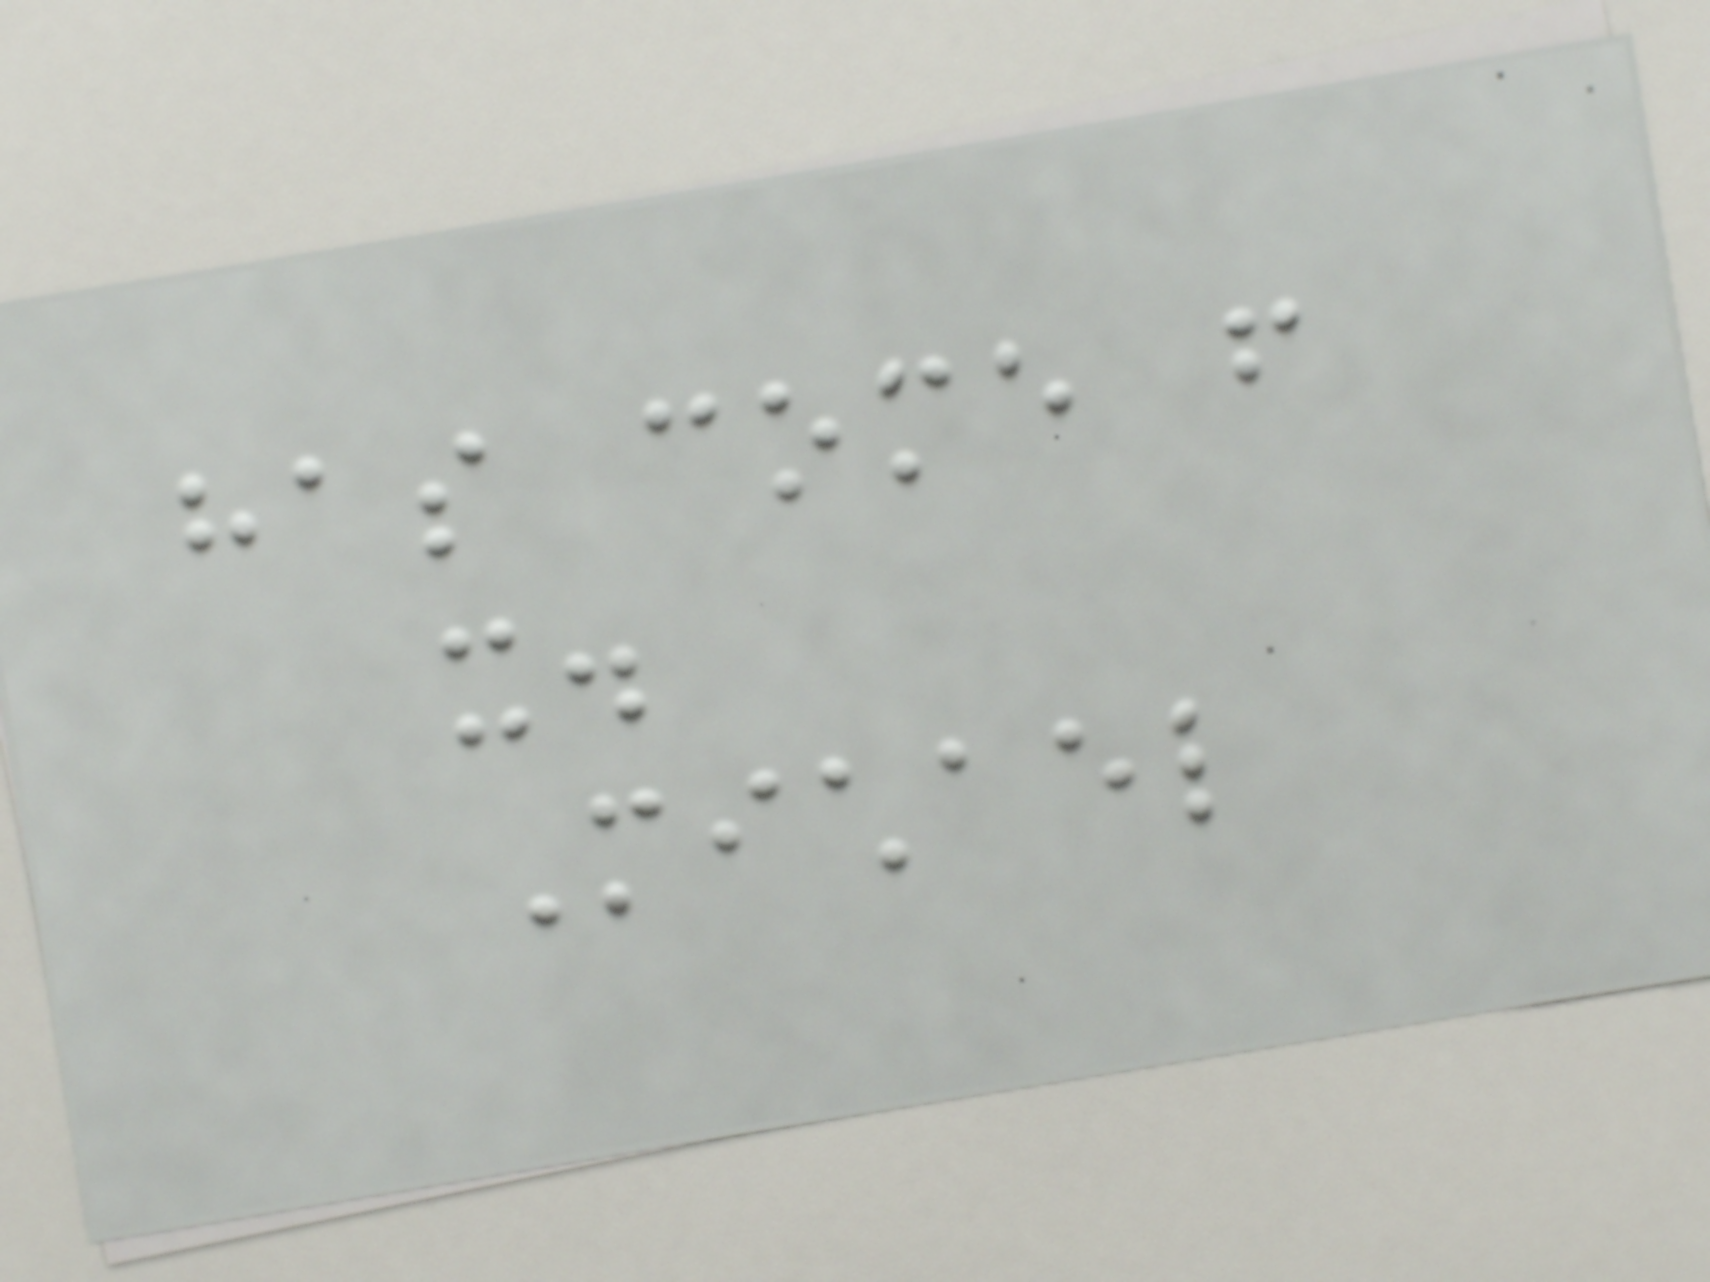has come from
it.
Michael
